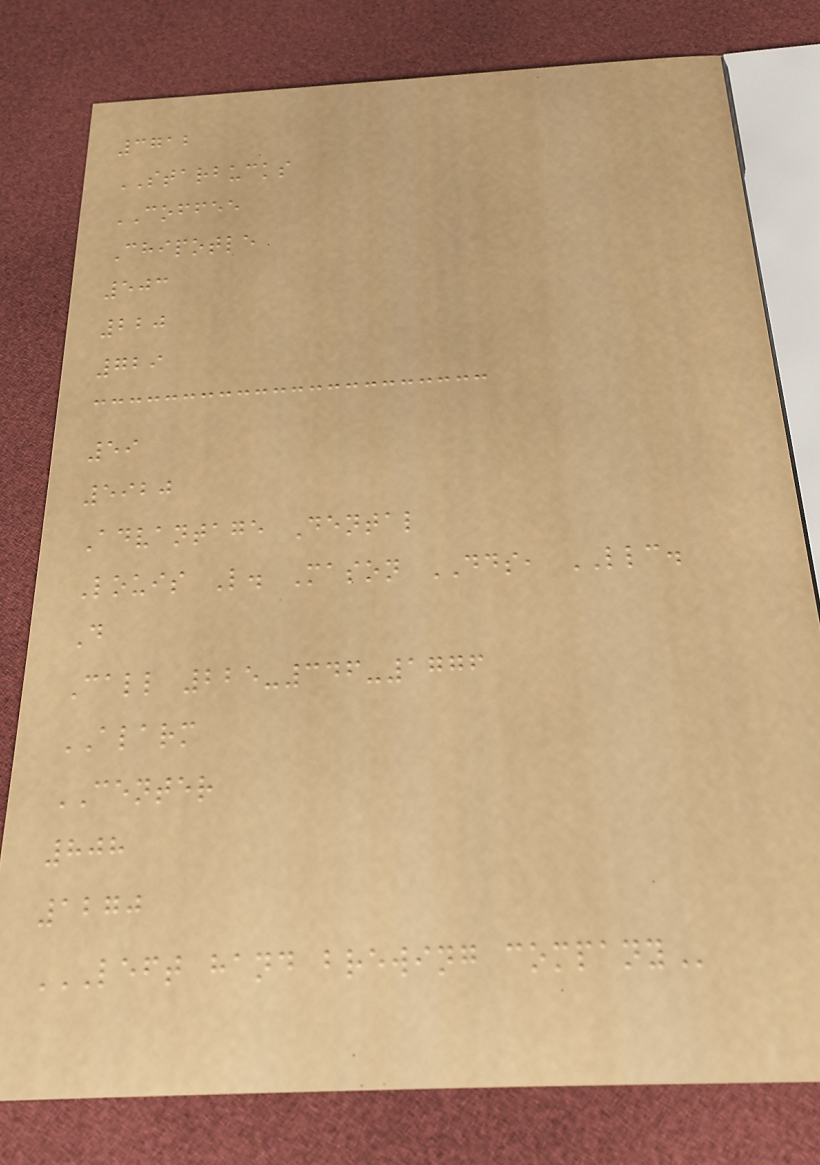3712
STARBUCKS
COFFEE
Chipotle
503
220
729
59
5920
Advantage Dental
Louis L. Mason DDS, LLC.
D
Call 225-346-1776
ALARM
CENTER
808
1270
LEFT HAND BREWING COMPANY
